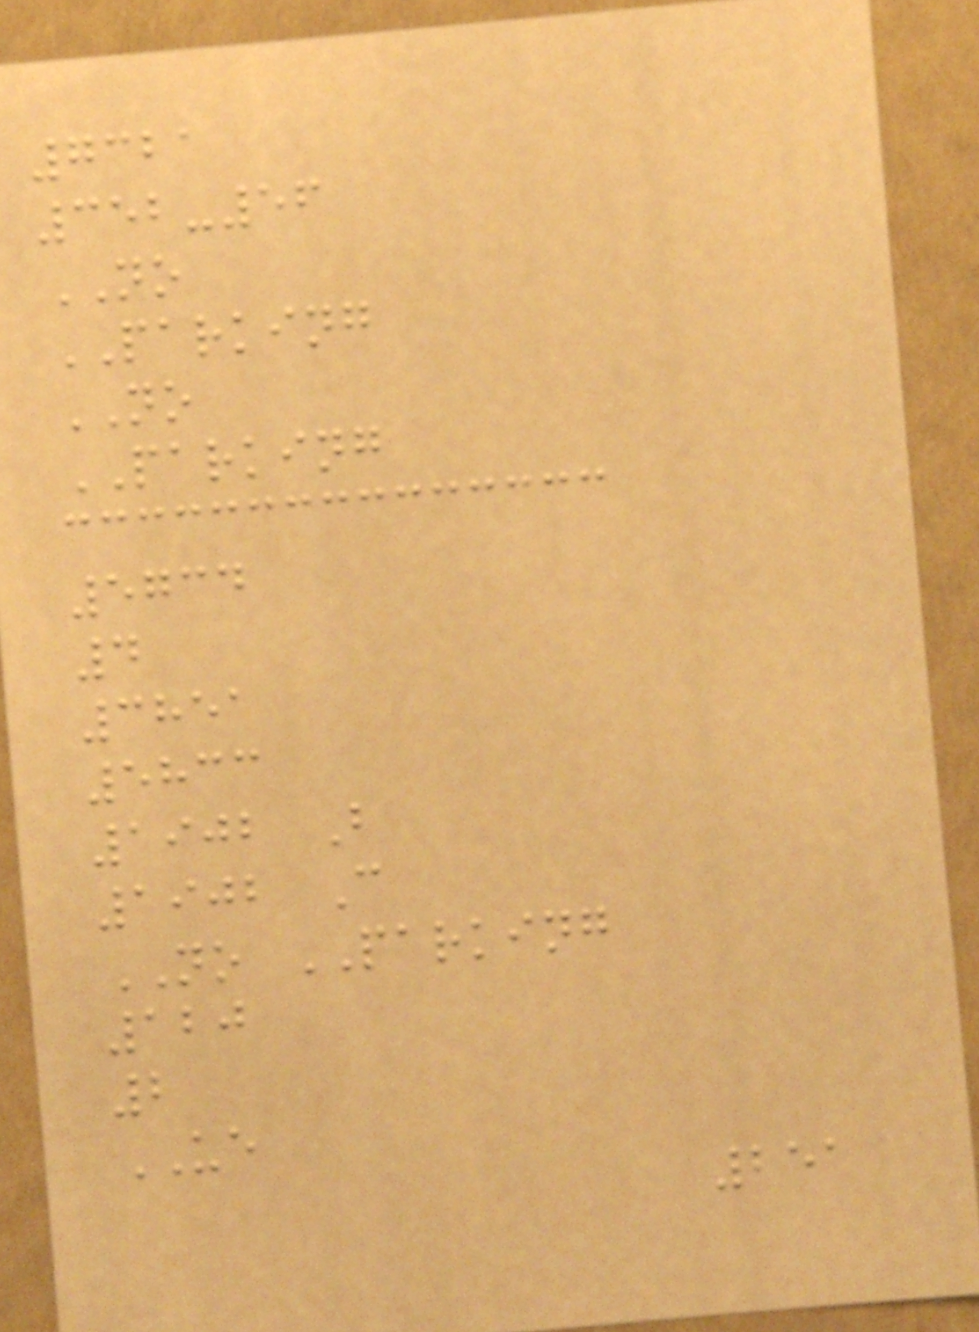7321
352-56
NO
PARKING
NO
PARKING
5734
4
3851
5833
1902 B
1902 C
NO PARKING
120
2
UE
251
